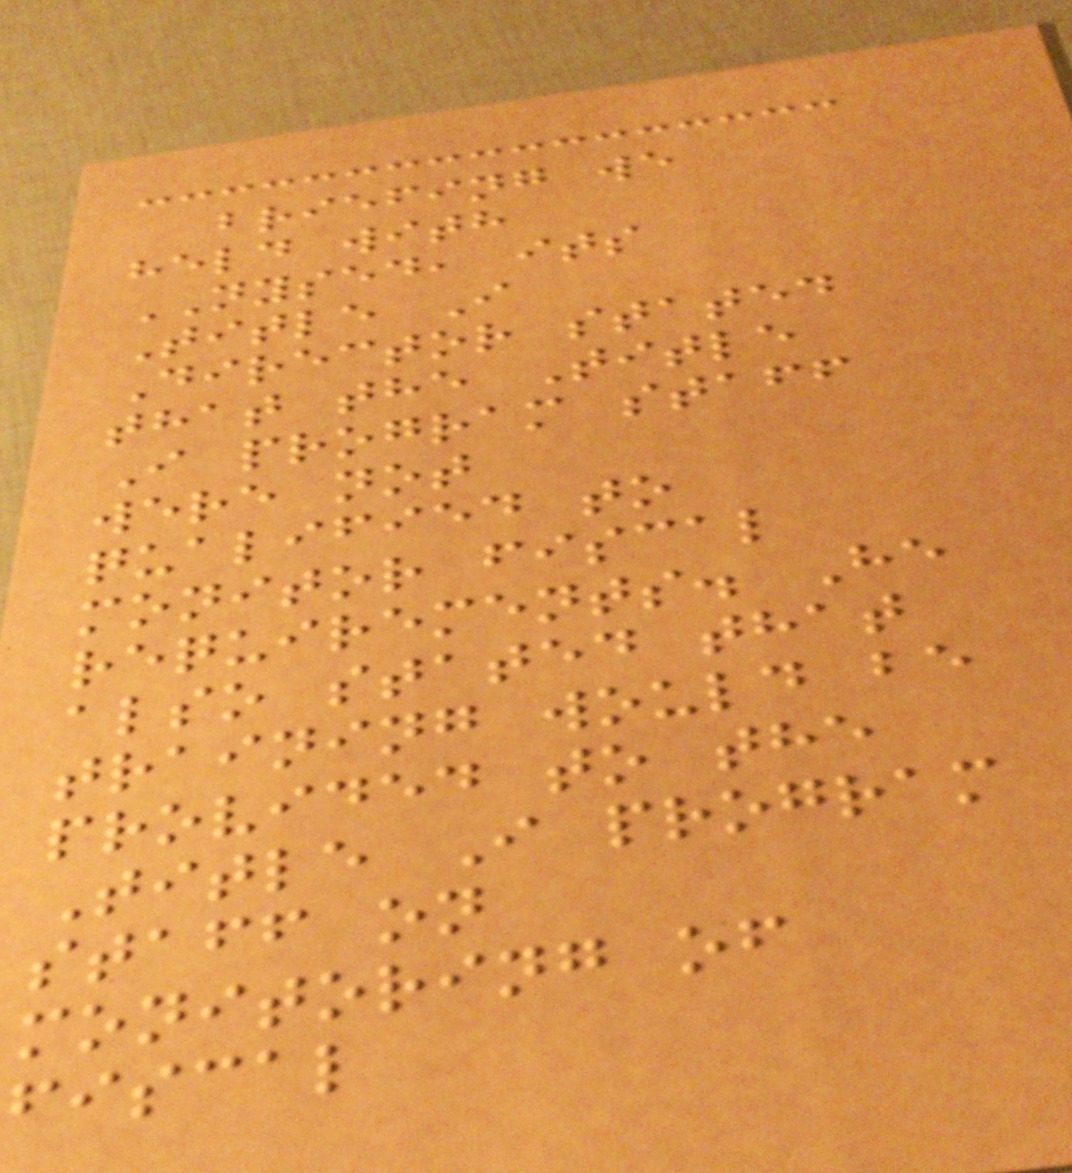briefing we
held with
NYSED, its
Title I
Director stated
that the Title
I program staff
were not
qualified to
monitor fiscal
requirements. He
also stated that
training would be
provided to the
Title I program
staff on
monitoring of
fiscal
